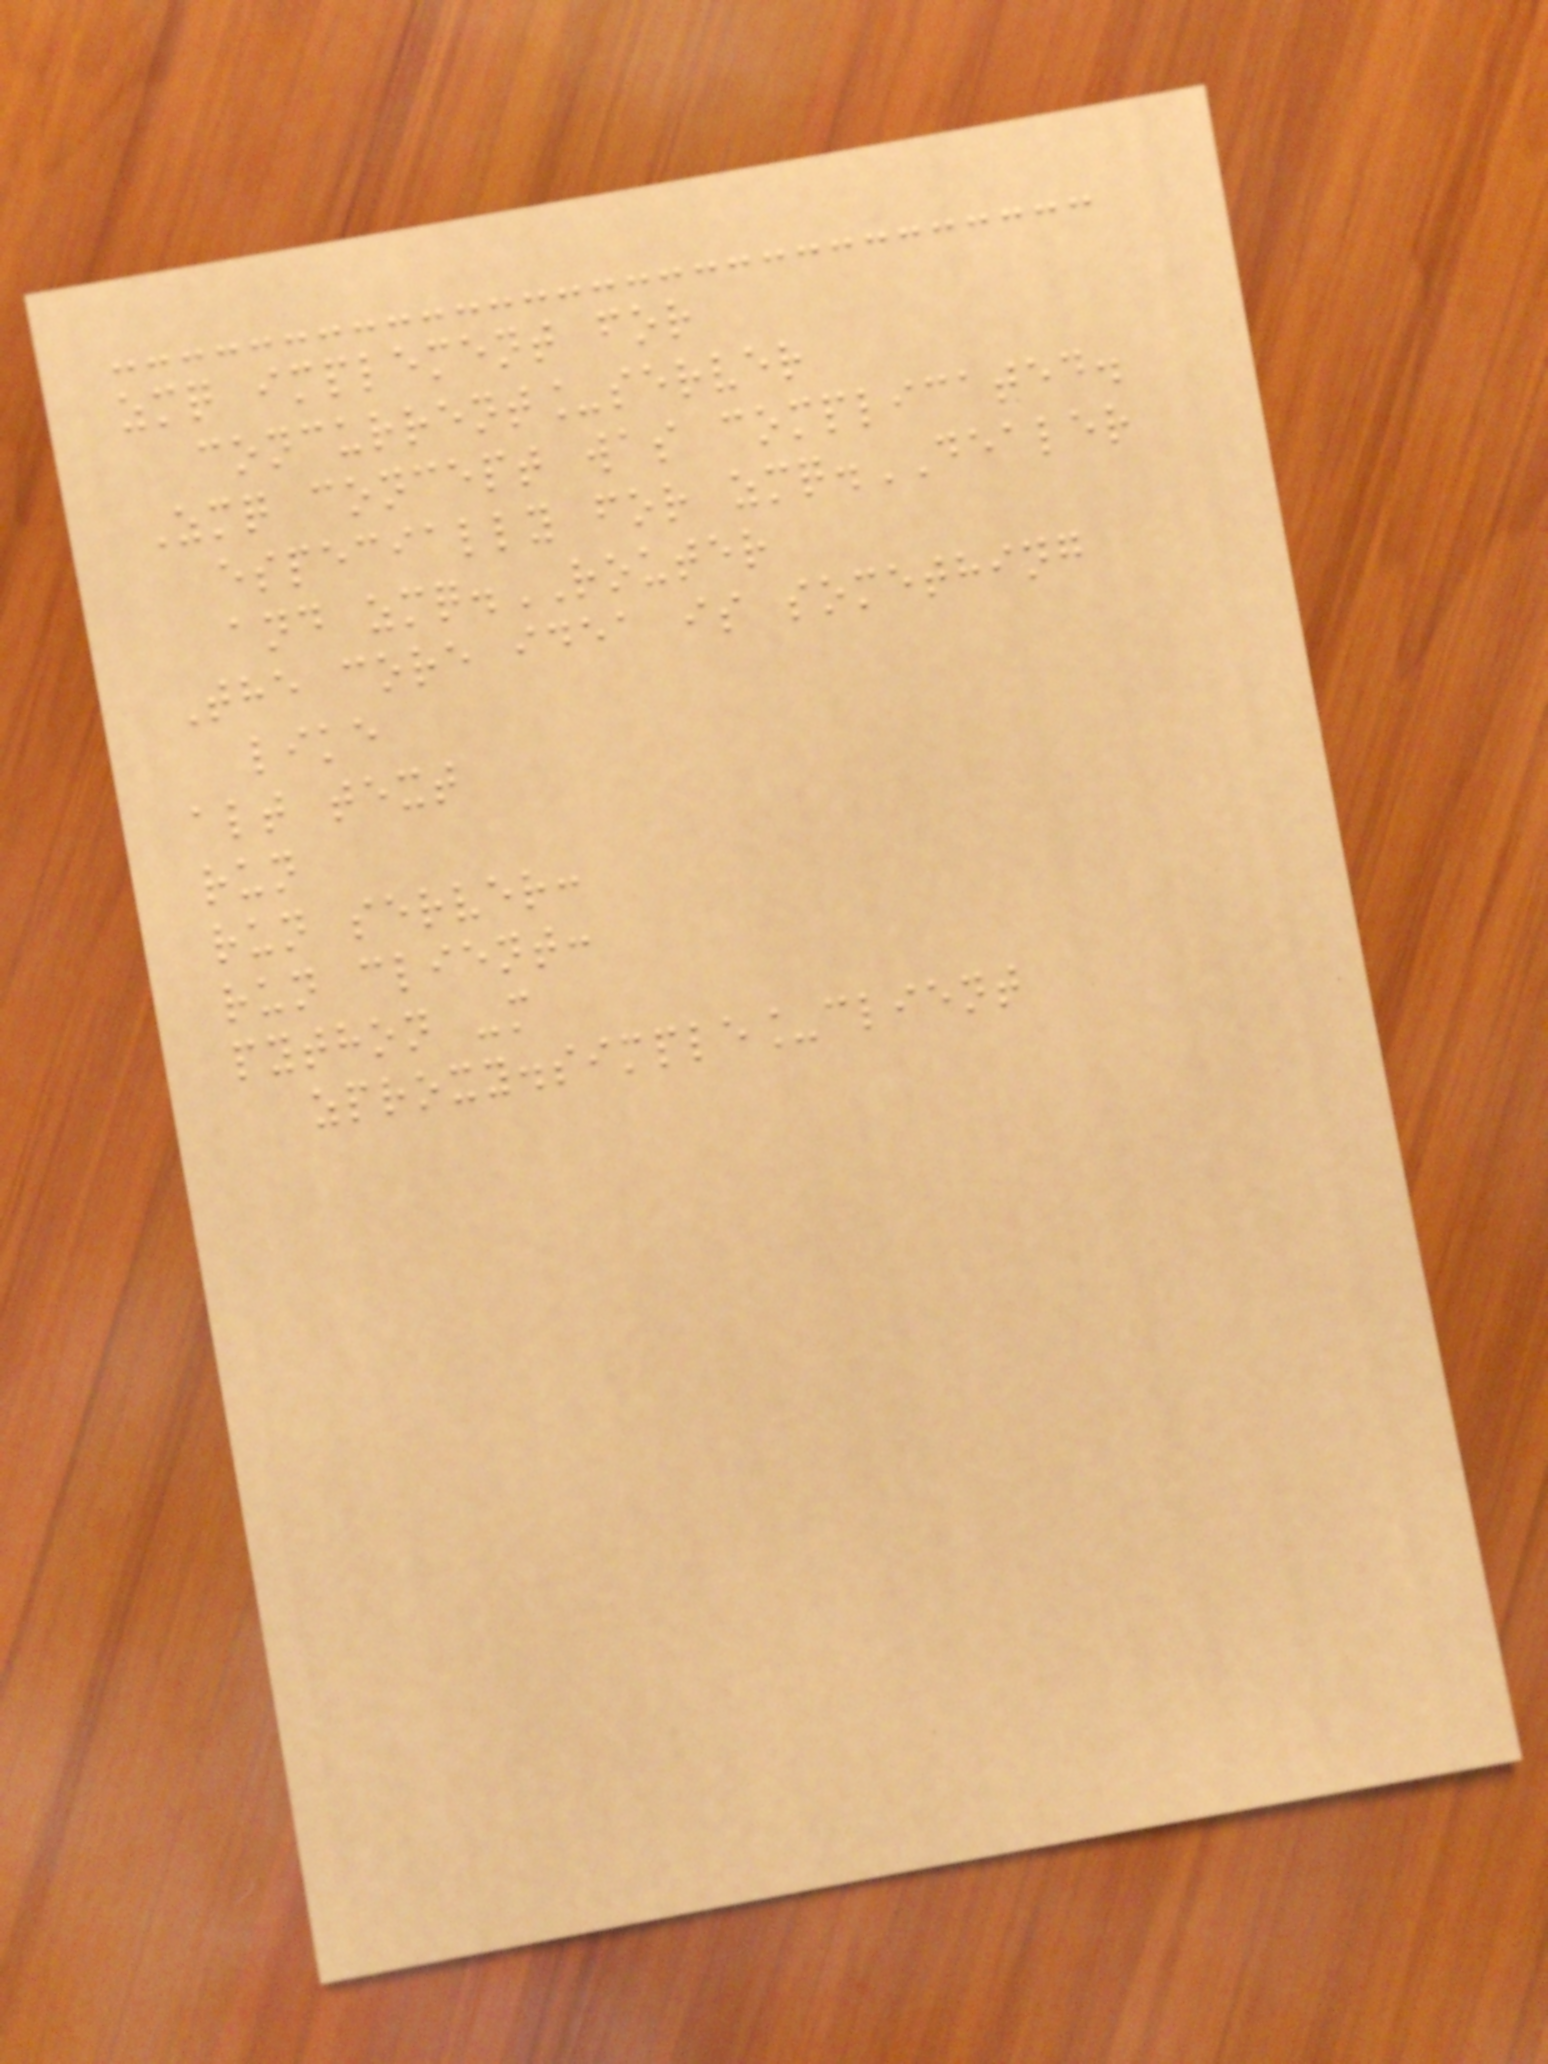zmq implement for
concurrent_server
Zmq concept was complicated.
especially for zmq.DEALER
and zmq.ROUTER
The core idea is something
like
alt text
run
run server:
run client:
python -m
zproxy.simple_client
